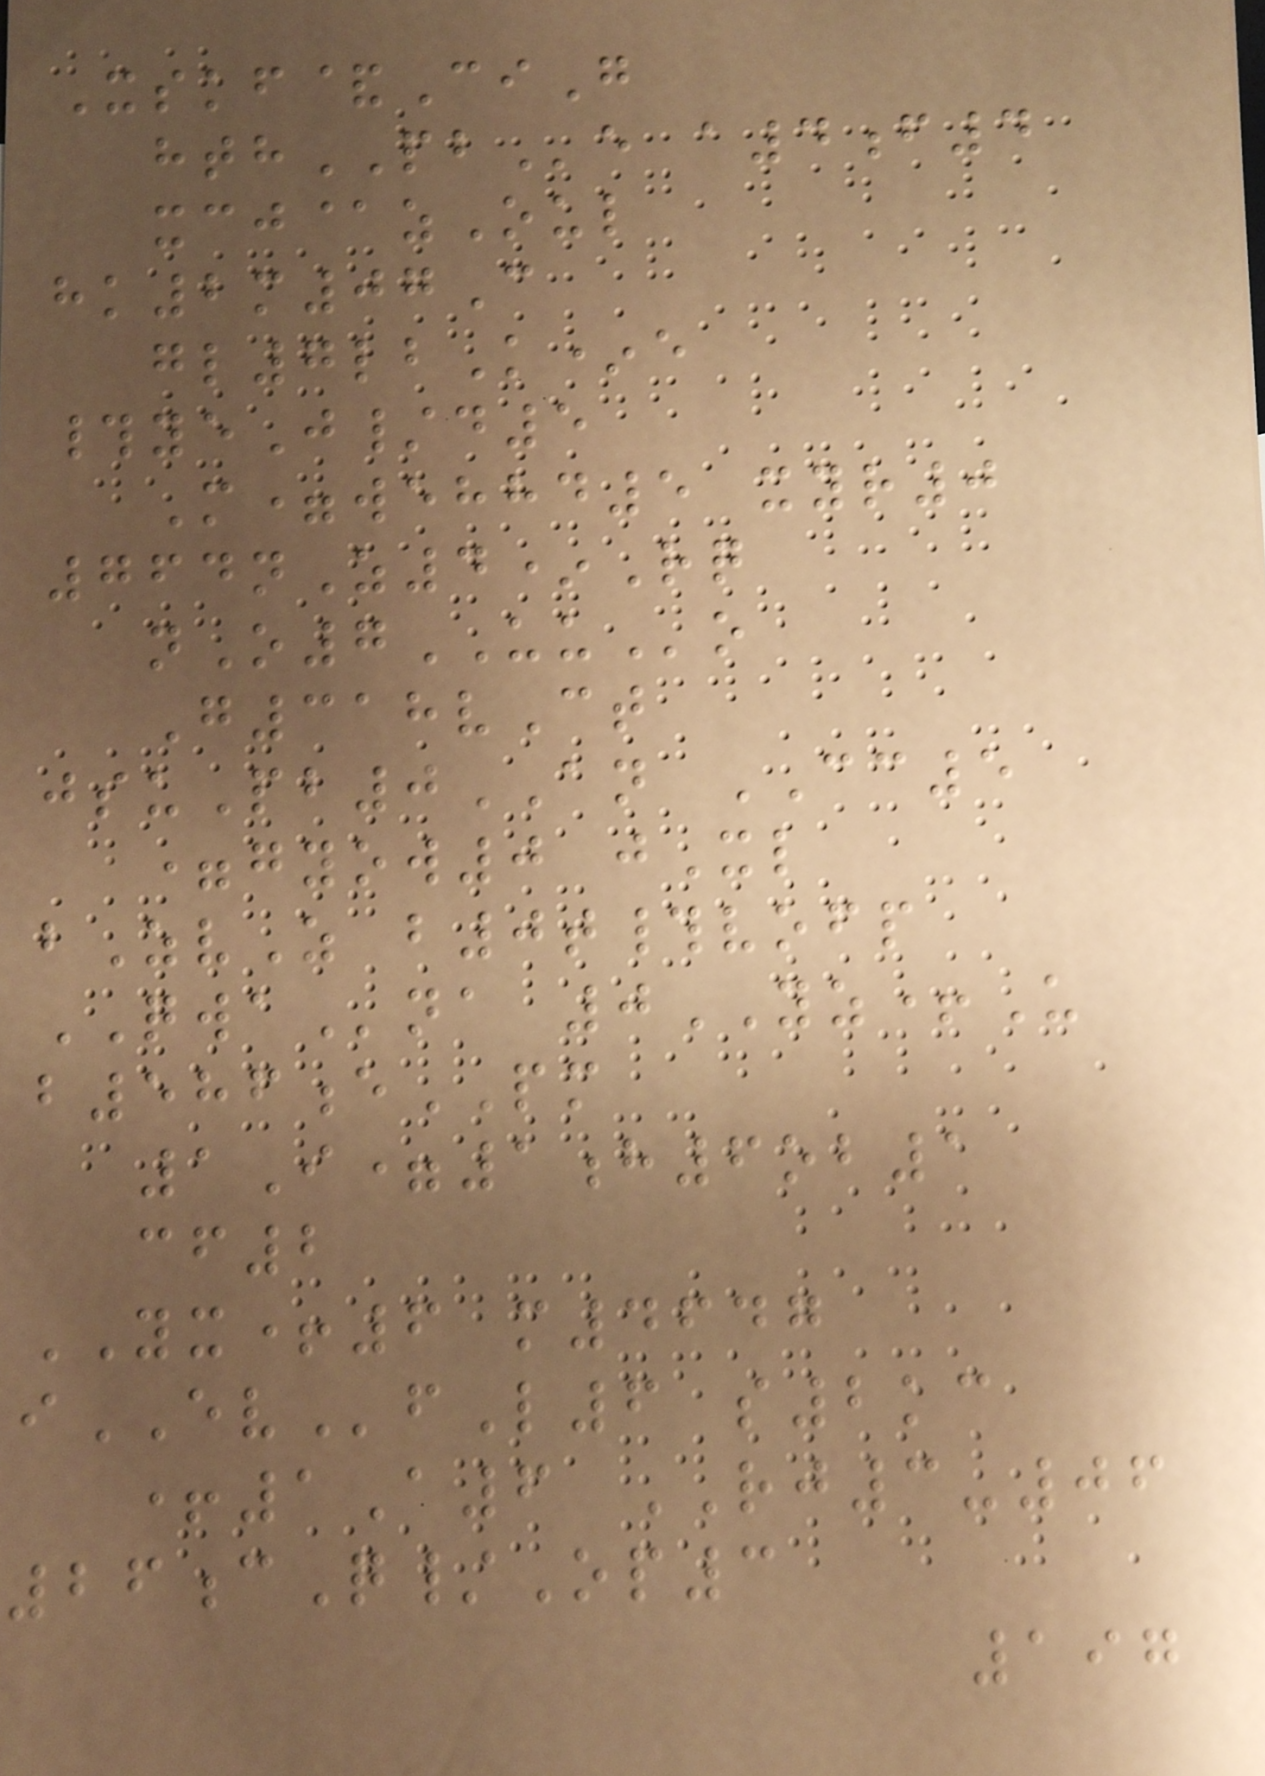Xskf&CiG
hthPBe a4f4
xcj@zOul
hk2m07C
gl7lbK*e
#yeJ/d5
M=wehhd5 xyr0
764nZ4*Rq
nO7UUo
G318vCt
jsuPb0AN CC5
=gyow0 jXl
bZvZ b0t#vofp
QWAna 0YZ+U
b586ePM
1I=1h6ob1
cf2
YX+6 m4647
iEVfL6 s2kc
+1A6 RJ3-06
26cQ/Op3
197
